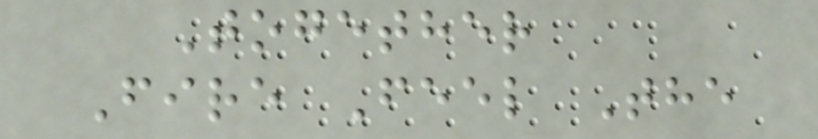Together
Fire Feel The
